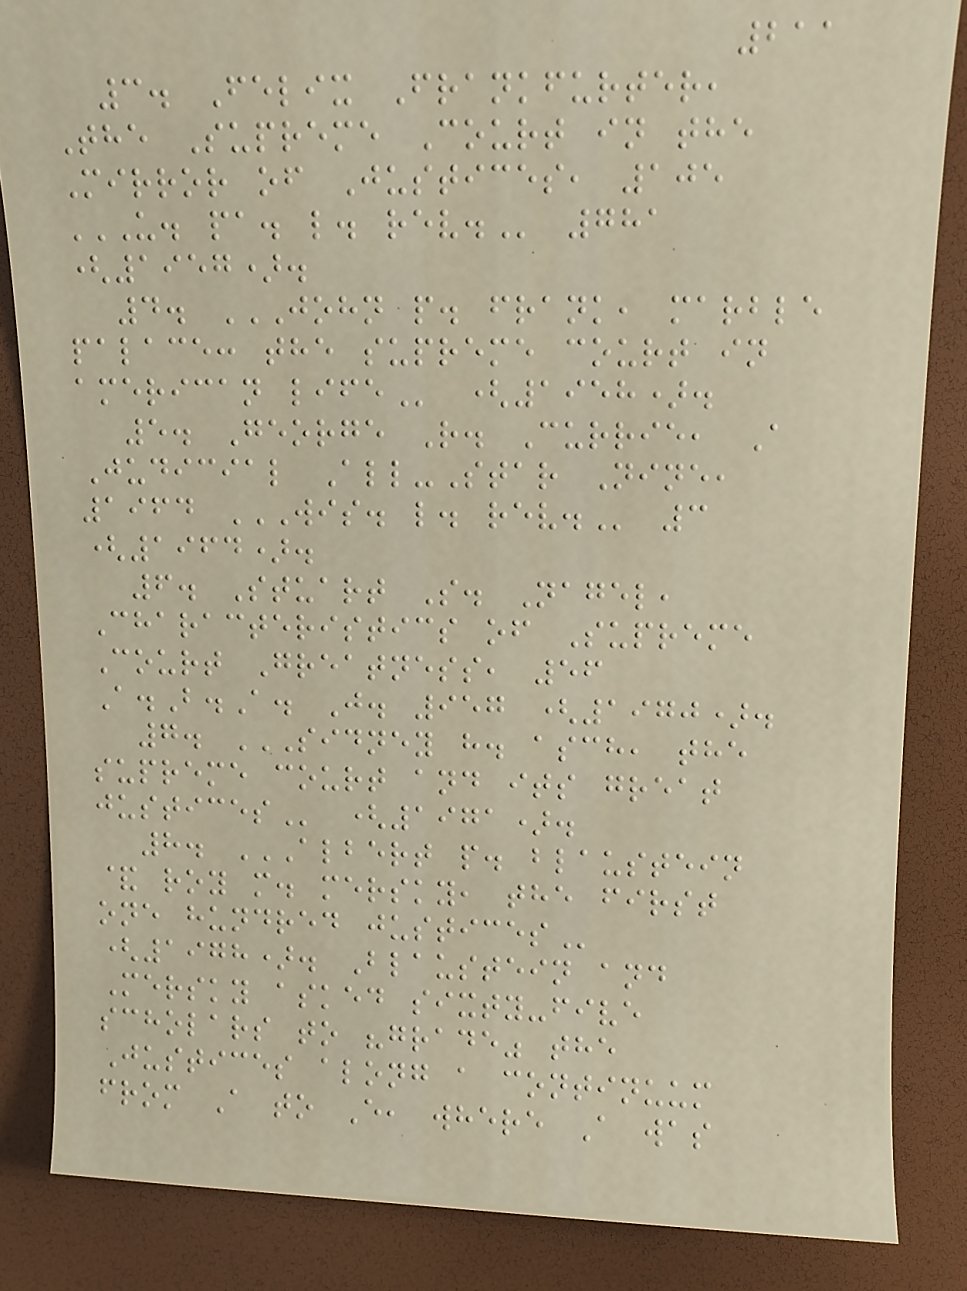211
3. Felix Frankfurter,
The Supreme Court in the
Mirror of Justices, 105
U. PA. L. REV. 781
(1957).
4. JOHN P. FRANK, MARBLE
PALACE: THE SUPREME COURT IN
AMERICAN LIFE (1958).
5. George R. Currie, A
Judicial All-Star Nine,
1964 WIS. L. REV. 3
(1964).
6. Stuart S. Nagel,
Characteristics of Supreme
Court Greatness, 56
A.B.A. J. 957 (1970).
7. SIDNEY H. ASCH, THE
SUPREME COURT AND ITS GREAT
JUSTICES (1971).
8. ALBERT P. BLAUSTEIN
& ROY M. MERSKY, THE FIRST
ONE HUNDRED JUSTICES
(1978). Blaustein and
Mersky asked sixty-five
scholars to "grade" the
Justices along a continuum
from A to E, where A was
